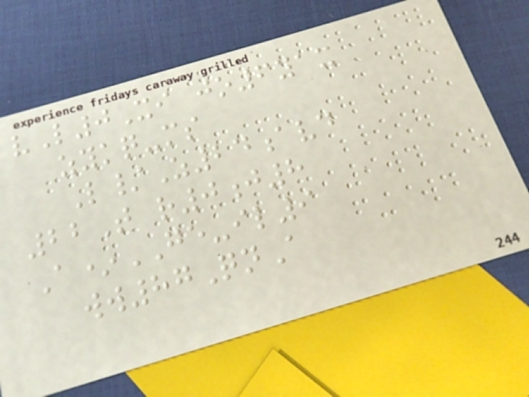vL0Xi jo6yax
zykq-ms
L/Z24avd
22T r0j8
A*GE-il9
ww87QnA
